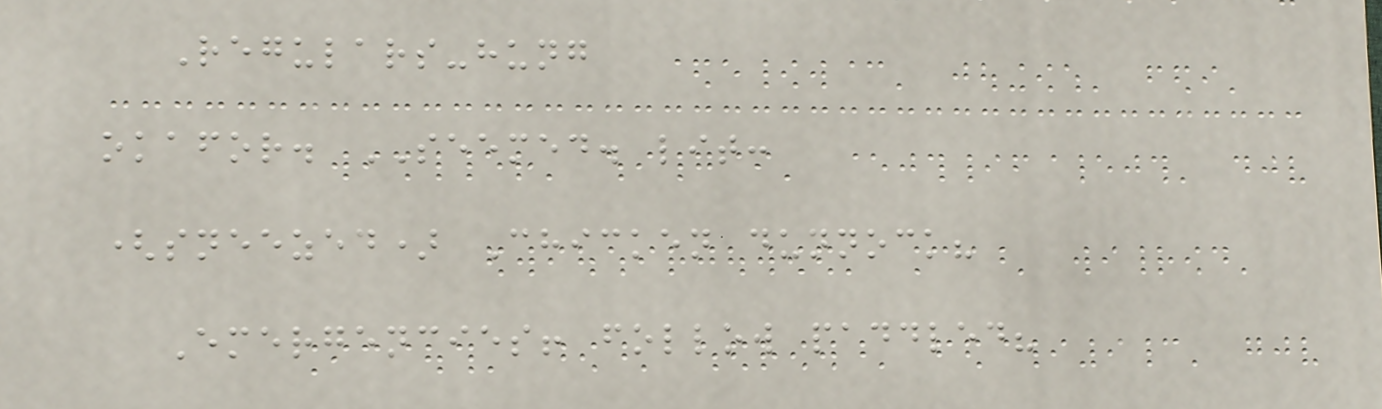Regulars-hung
okafor. SEEMED. lit:
(sneezed) Chicken dunnock?
Emergencies! follow paddled?
